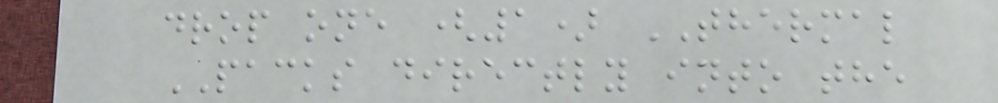drop one (1) THERMAL
PACKS directly into the
